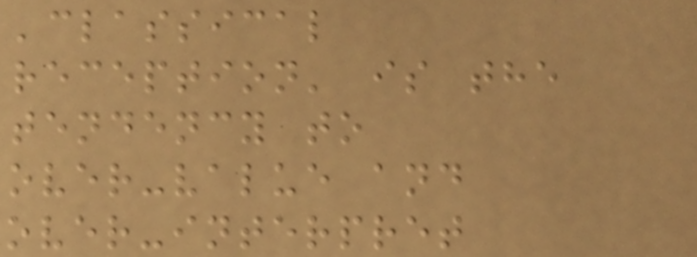'classical
reception' is the
tendency to
over-value and
over-interpret
